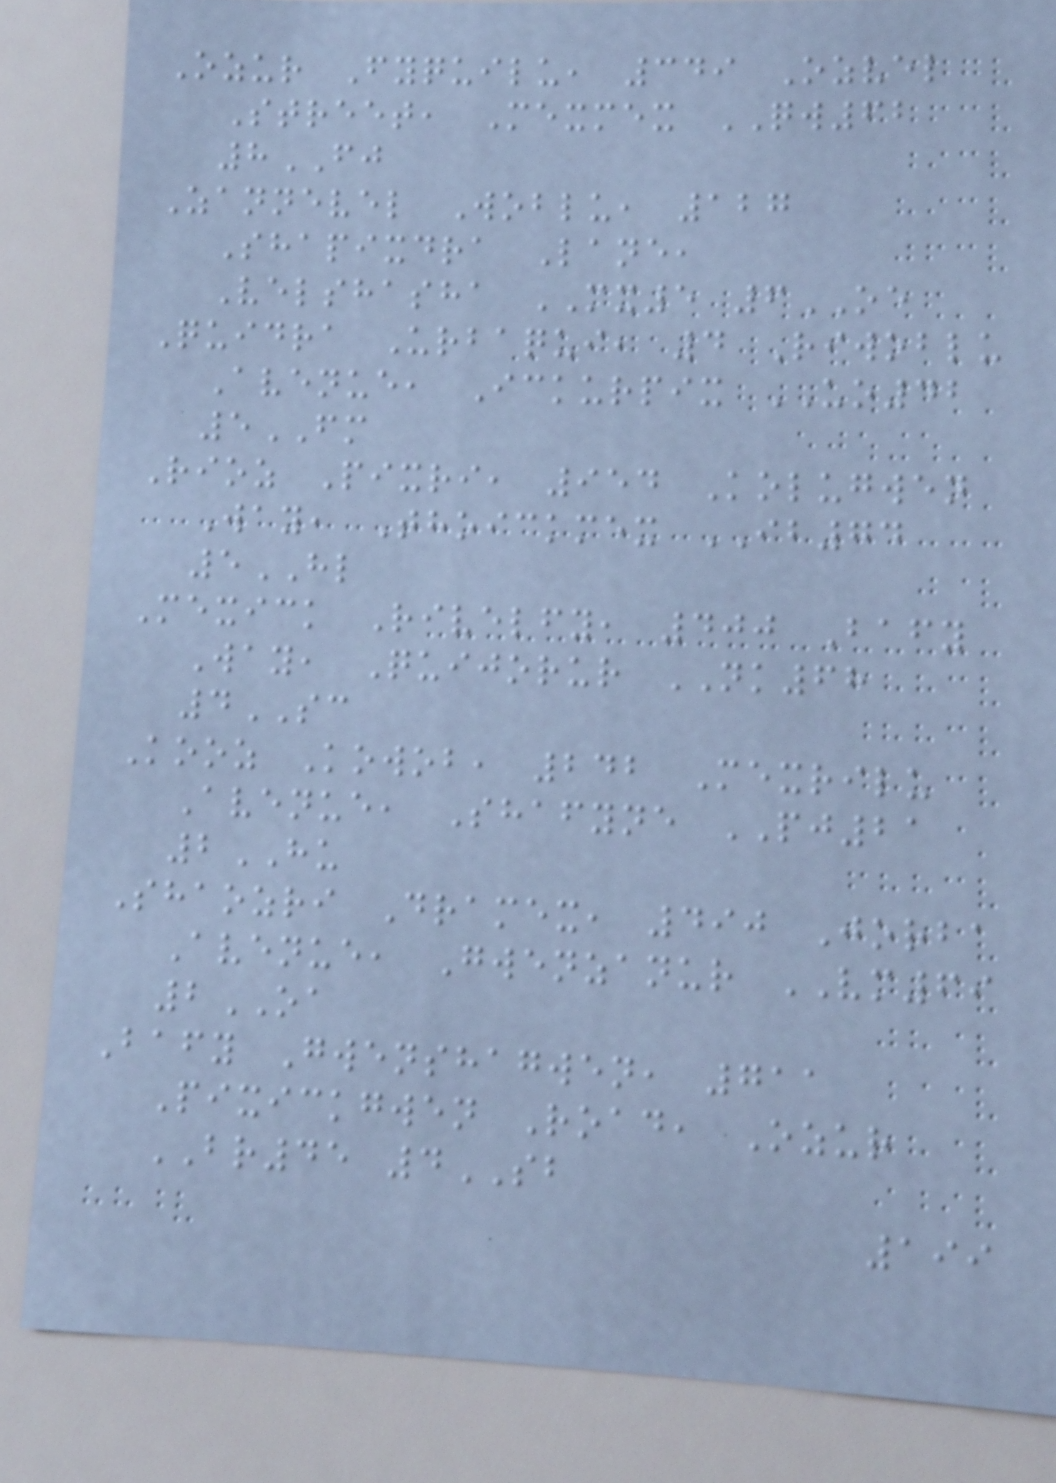Ozur Fyquilu, 349 Ozvel
Street, Mexmex QW62
8FJ
Zannevel Woblu, 127
Shapixdra Lane,
Velshasha MX5 6OE
Quidra Urbaqui, 4 Riwoblu
Avenue, Ickurpix UO42
5FM
Rioz Pixri, 954 Kolugwen
Way, Thoickmex IB74
5HL
Mexick Rivelfy, 400 Bafy
Way, Quijorur NK68
4SC
Kooz Kowob, 242 Mexrilu
Avenue, Shafyne PJ21
2HU
Shaozri Dramex, 490 Jorba
Avenue, Gwenzanur VM69
2OA
Bafy Gwenshagwen, 711
Pixickgwen Road, Ozur
BR45 4SB
199
